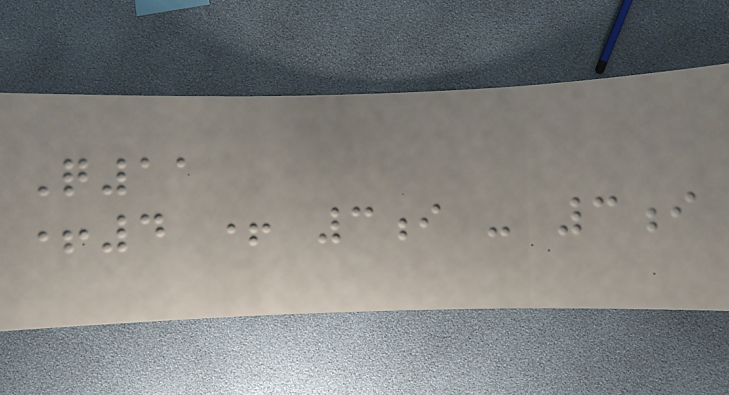Q11
+4 + 3i - 3i
